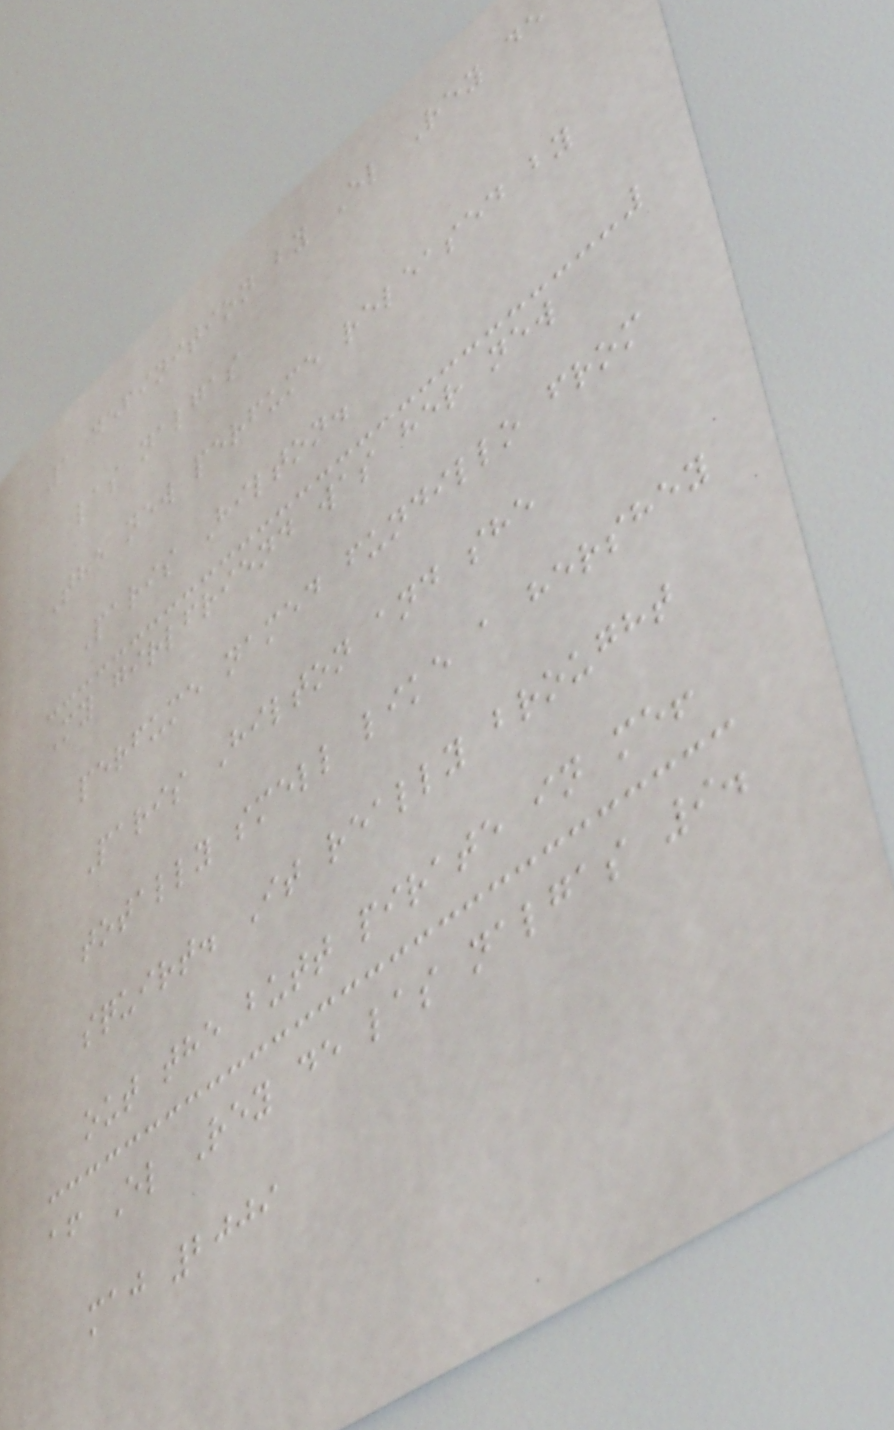1 definition by El Rey de
las nalgas
The new perfume released by
Paris Hilton.
My girlfriend was her new
perfume named fundillo from
Paris Hilton and she
totally smell like a hershey
squirt. It really brought
out the butt pirate in me!
af El Rey de las nalgas 9.
maj 2009
